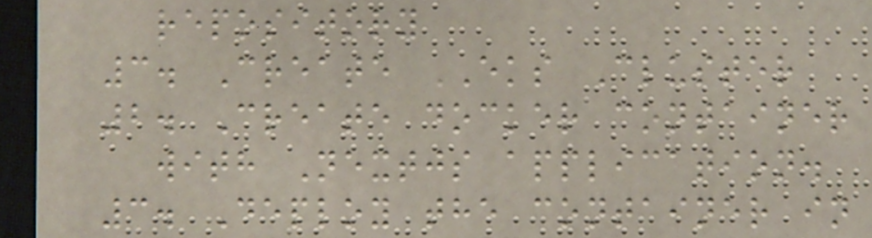repository
3. Create EKS Cluster
2. Create docker container
with Nextjs application.
3. Deploy the container in
